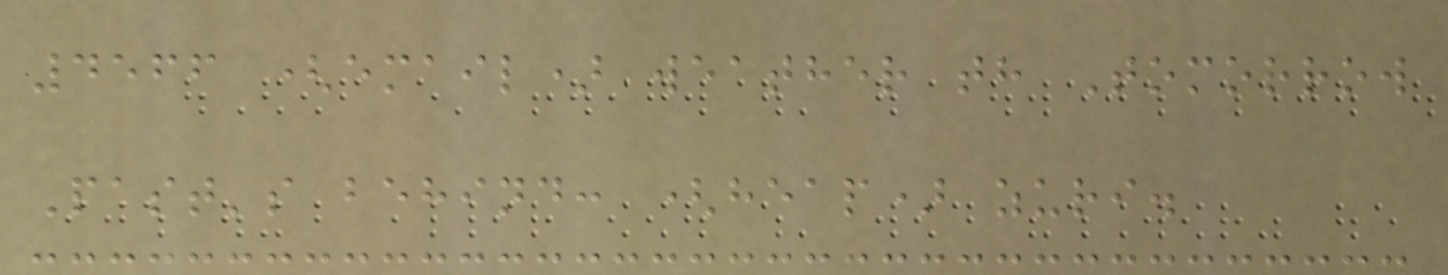4566 (email) weather th Tomorrow
Past's behind: (heap) zuri.
